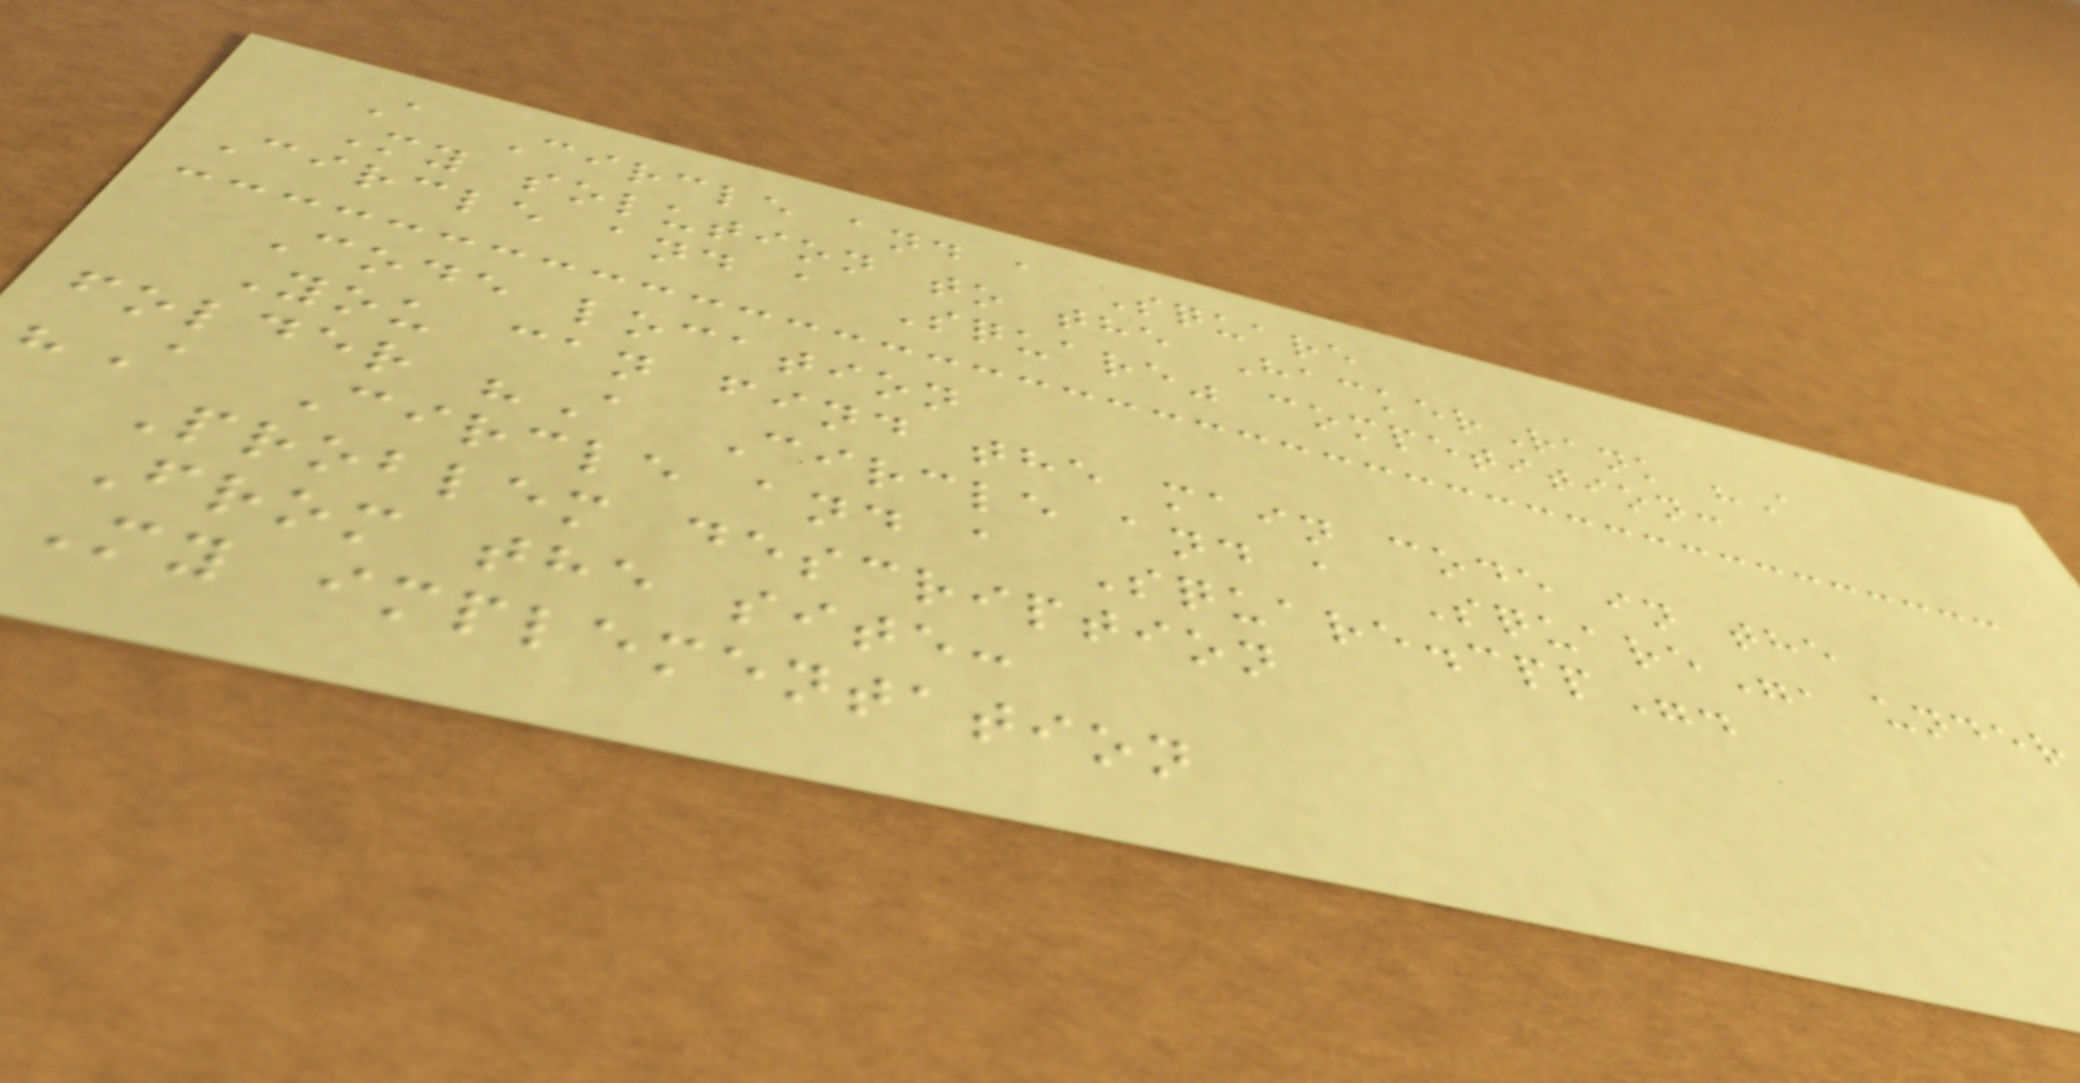A Circle and a Square
My solution to the HackerRank "A
Circle and a Square" competition:
Code location
You can find the main code in the
folder "A Circle and a Square", under
"A Circle and a Square.cpp".
Problem description
From the site:
My implementation
